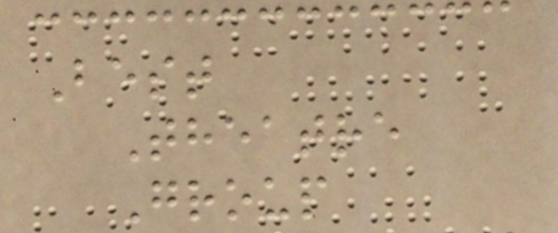Best
Theatre
Group
